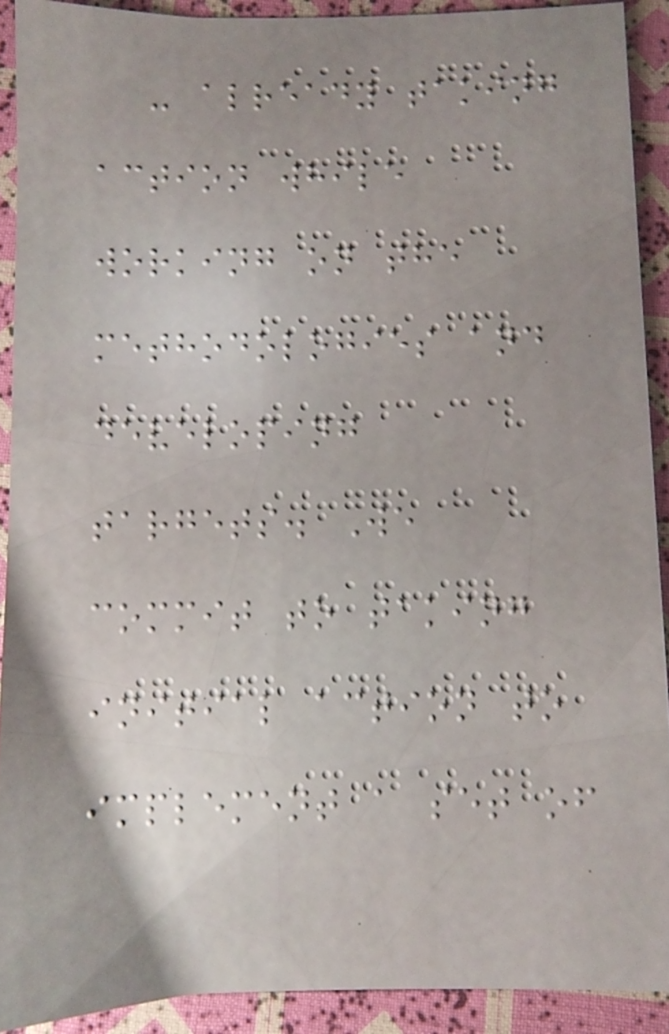- already taking
action while
working on the
methodologies and
developing
targets. We
commit to taking
initial action to
implement a set of
